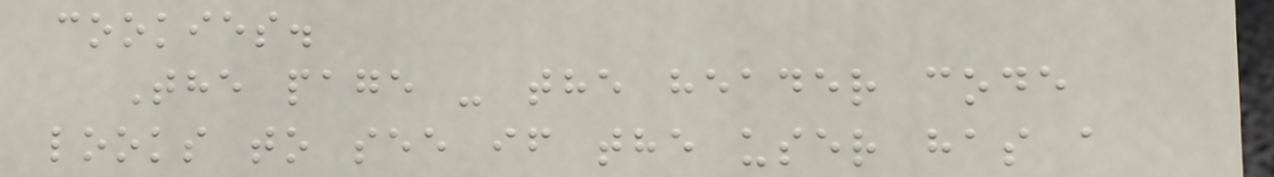cookies.
The page - the header code
looks to see if the user has a
